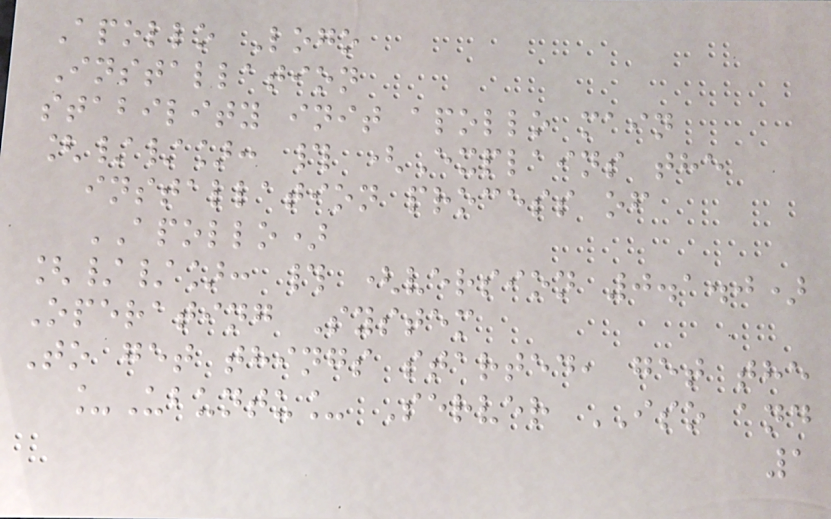Apollo Logo
Installation
stability init apollo main
[//]: # (Explains the
installation process of
APOLLO)
[//]: # (version 0.1.0)
Operating System
To get things started, get the
_Ubuntu_ Server ISO and
1
